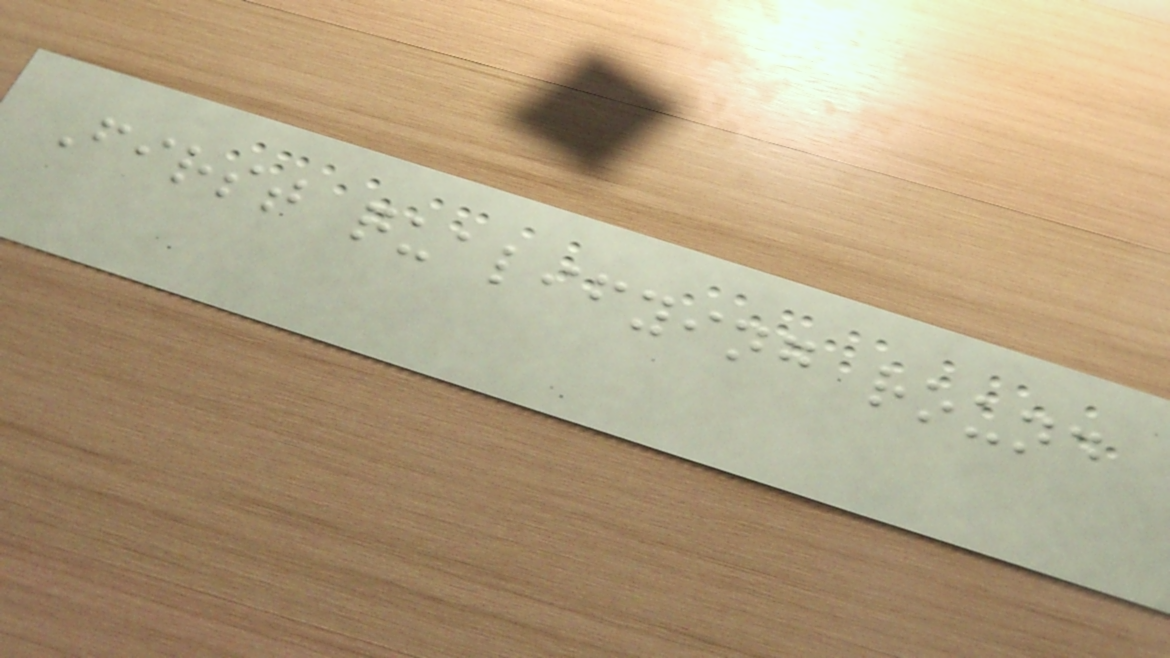First qualifying round
